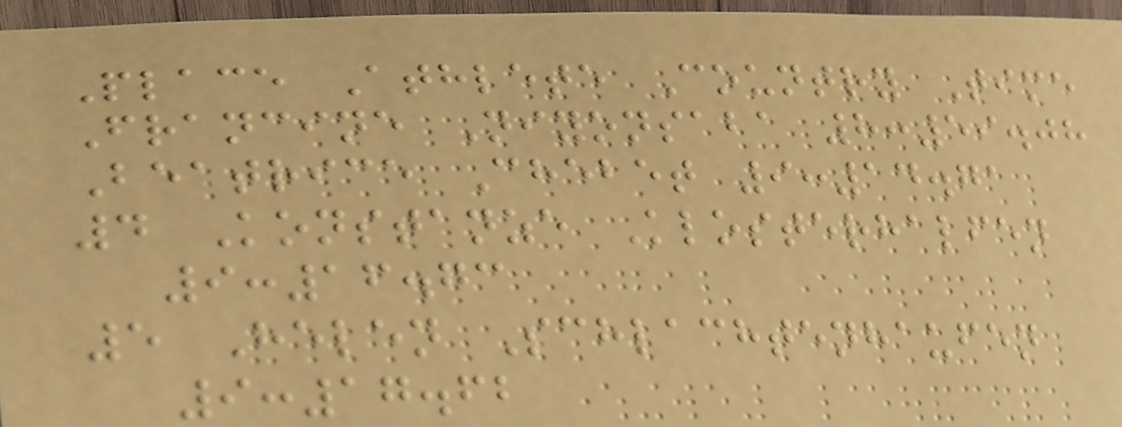Place Athlete Country Time
Francine Niyonsaba 8:59.08
Beatrice Chebet 9:14.71
4 Konstanze Klosterhalfen
9:16.73
5 Helen Schlachtenhaufen
9:17.62
